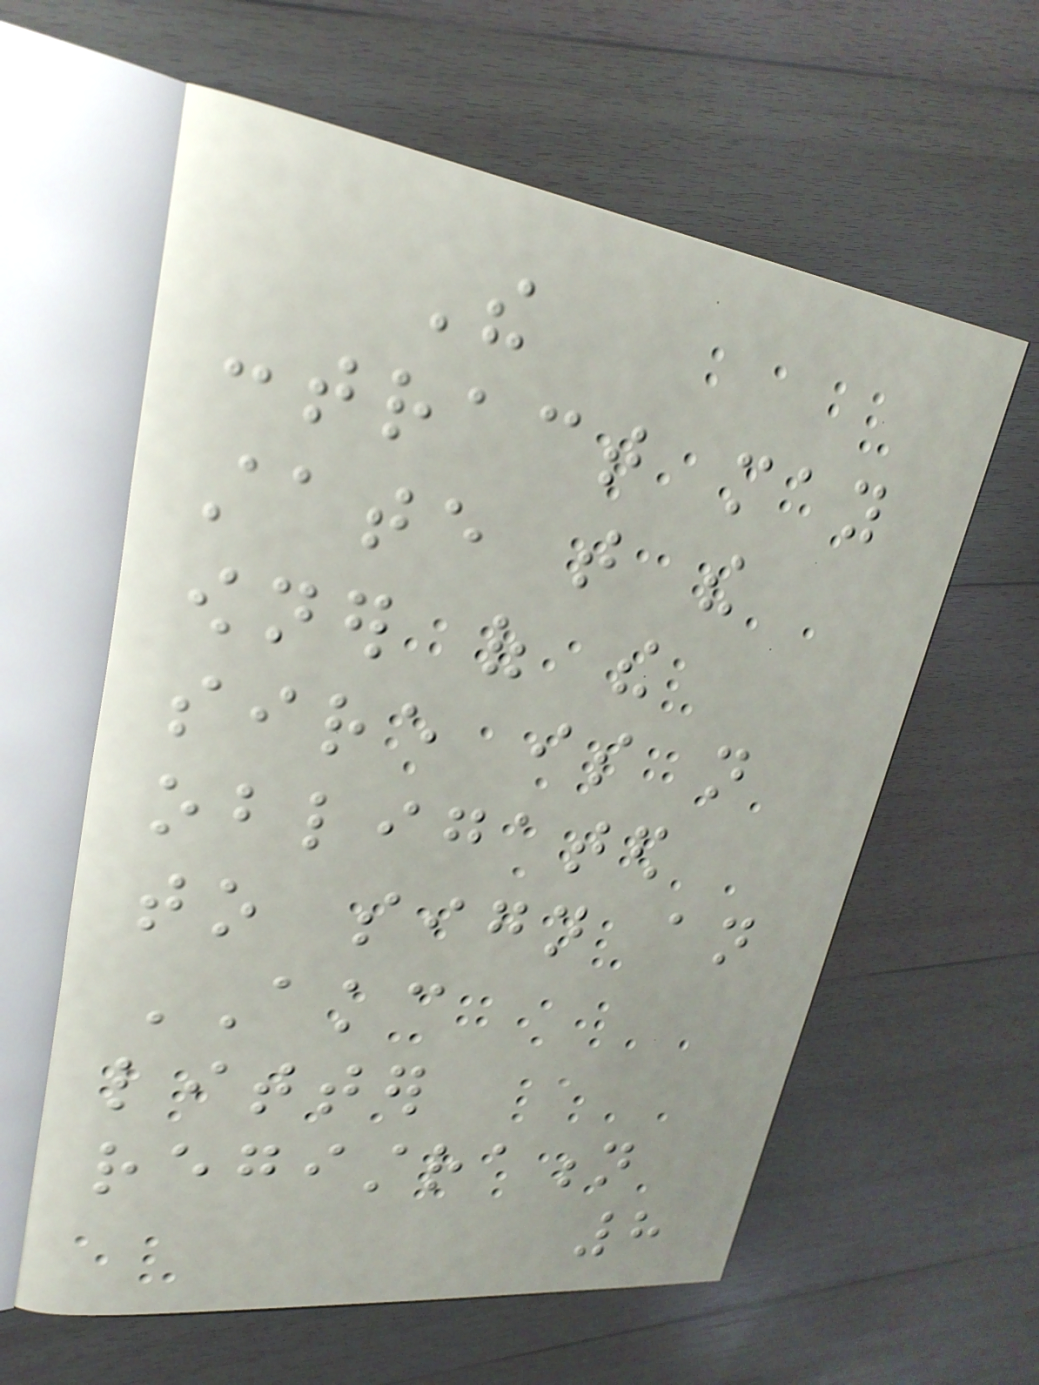The
contract may
state that the
owner of the
sire is not
obligated
to sign an
AKC
litter
registration
8
